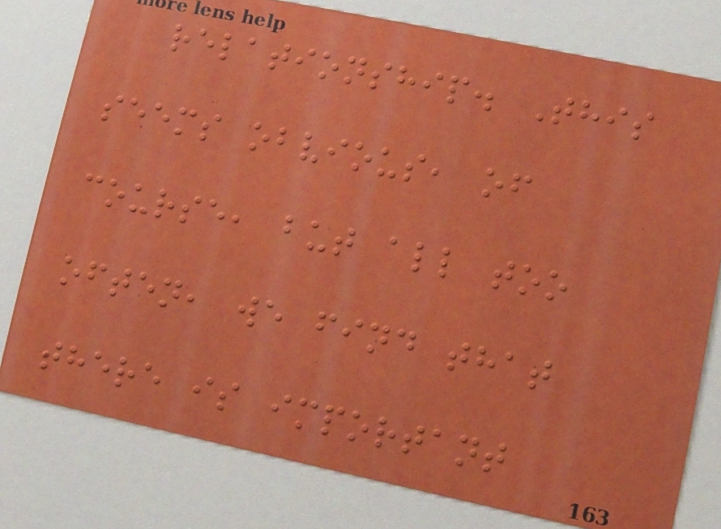relationship. This
seems obvious, of
course, but all too
often, we find that
there is important
